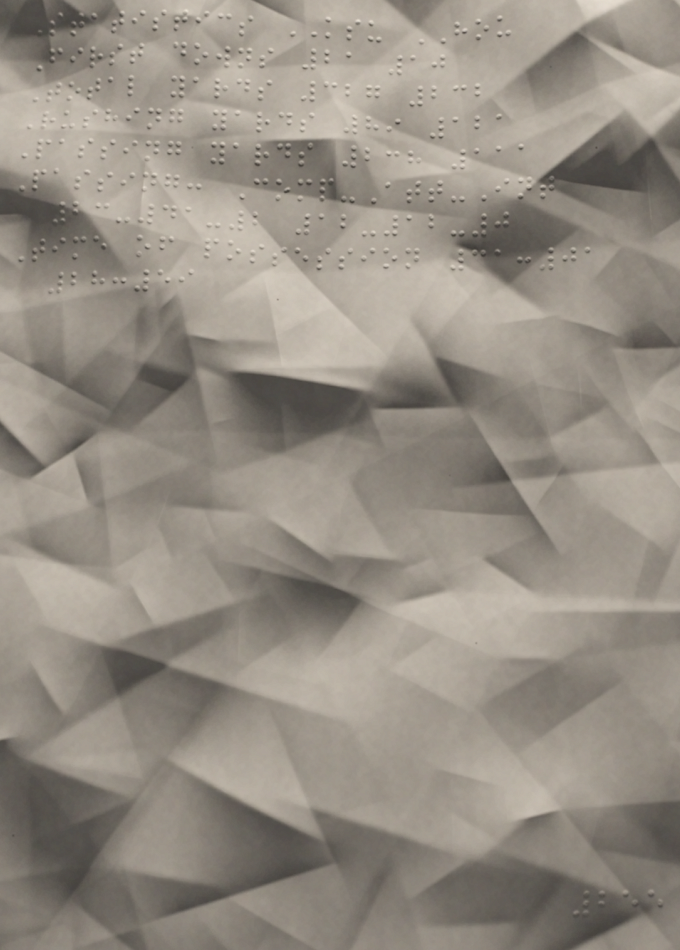Statistics KSU HOU
First downs 21 10
Total yards 327 232
Rushing yards 89 121
Passing yards 238 111
Passing: Comp-Att-Int
23-41-2 12-12-0
Time of possession 31:01
28:59
255
